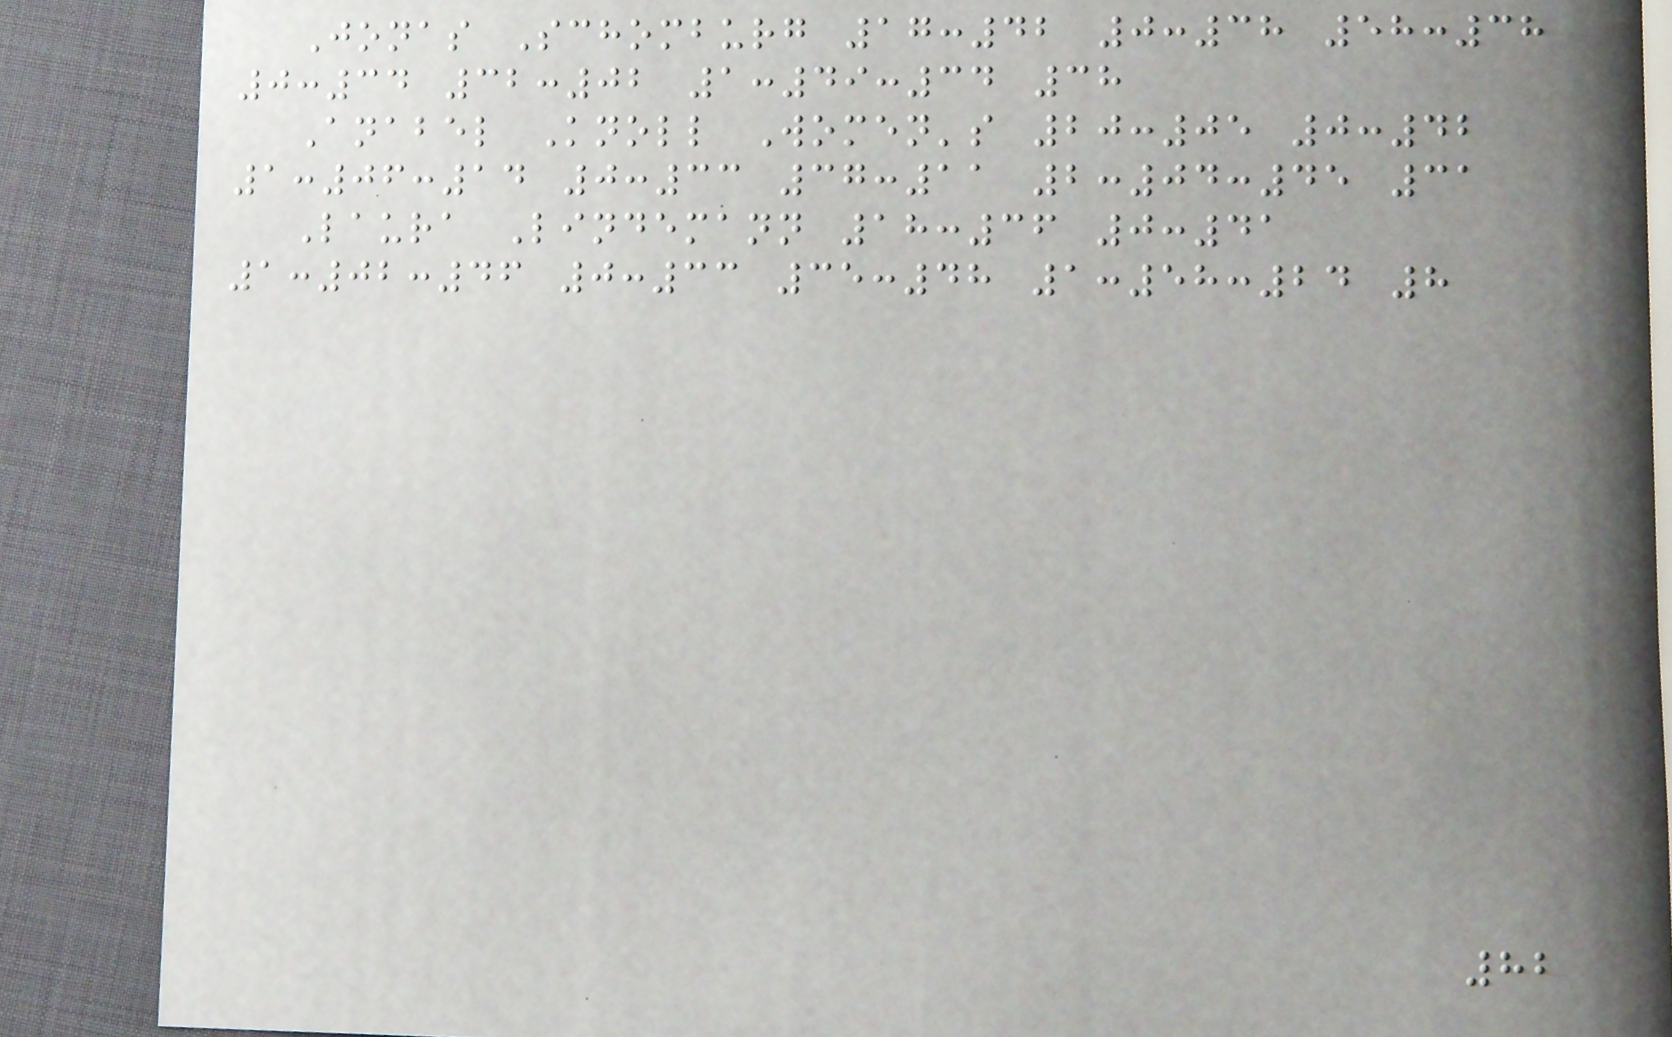Jonas Schomburg 17:42 0:38 58:38
0:34 32:02 1:49:34 38
Anabel Knoll Women's 20:05 0:42
1:06:14 0:33 37:11 2:04:45 31
Laura Lindemann 18:36 0:41
1:02:46 0:33 35:48 1:58:24 8
82
